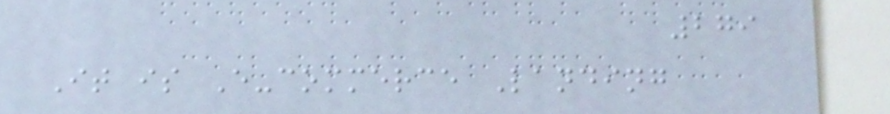279
It is E-commerce Landing
